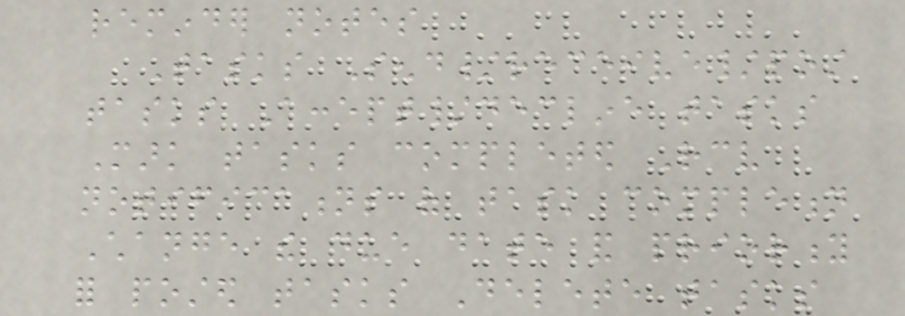reminder notes
Tasks Send/receive/post
tasks Accept/decline tasks
Mark tasks completed Receive
notifications of task completion
Change the due date and priority
for posted tasks Delete tasks
